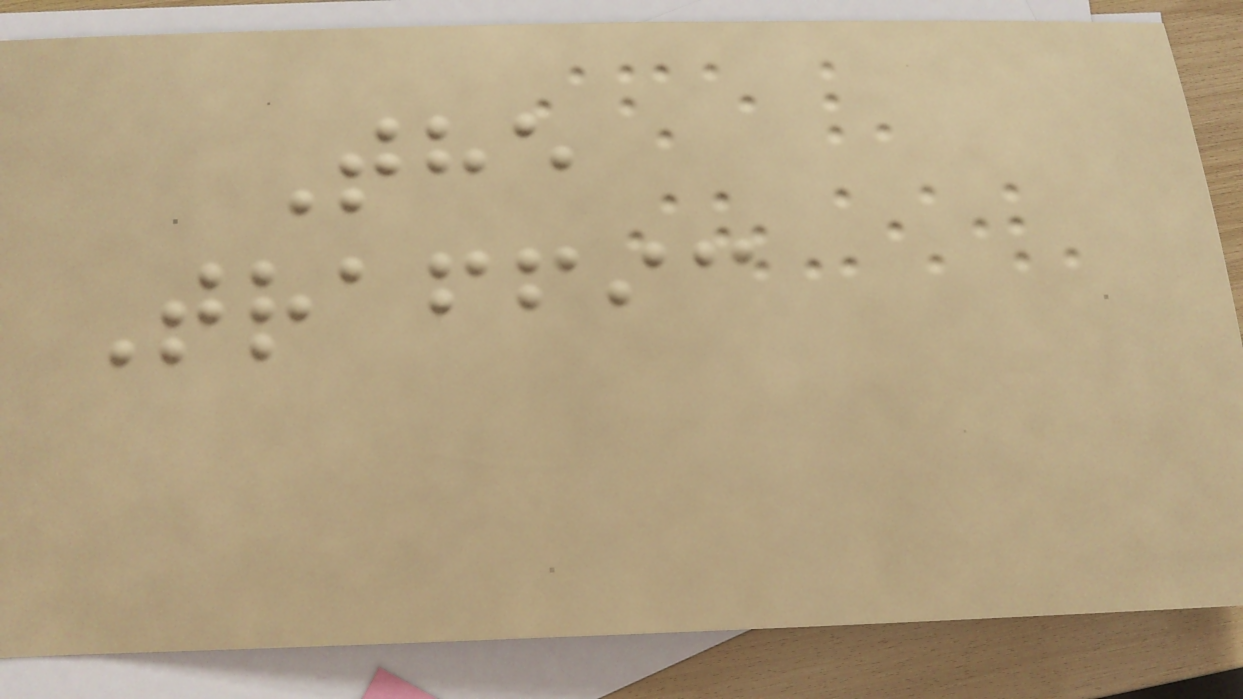The
Traffic
